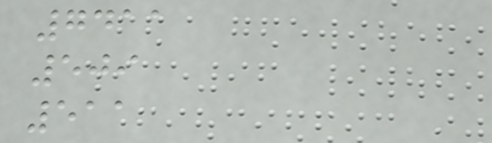7411
509
511
